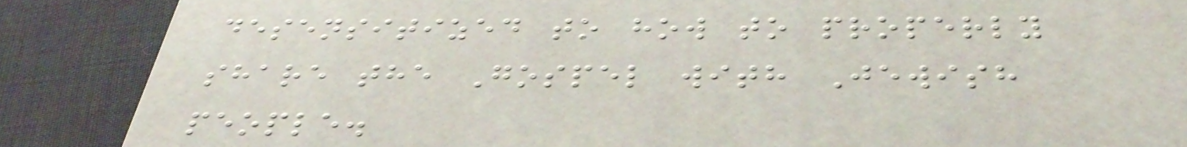desensitized to how to properly
share the Gospel with Jewish
people.
